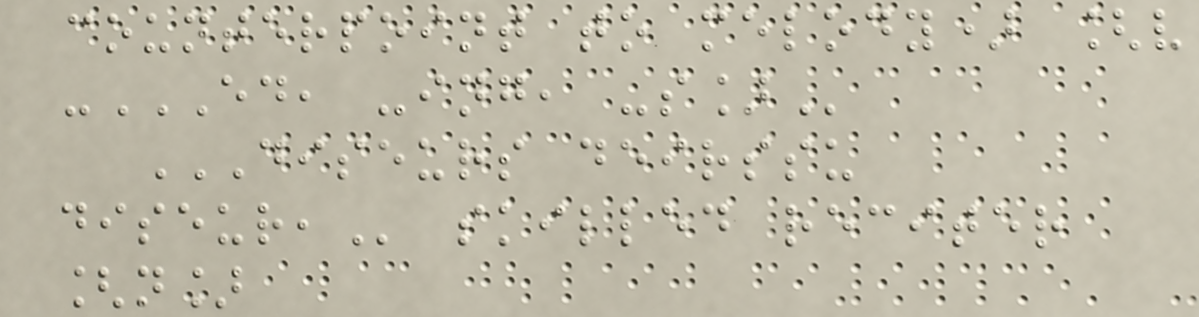counterpoint to melody) [v
-ED, -ING, -S]
DISEURS DEIRSSU
DISEUR, skilled reciter
[n]
